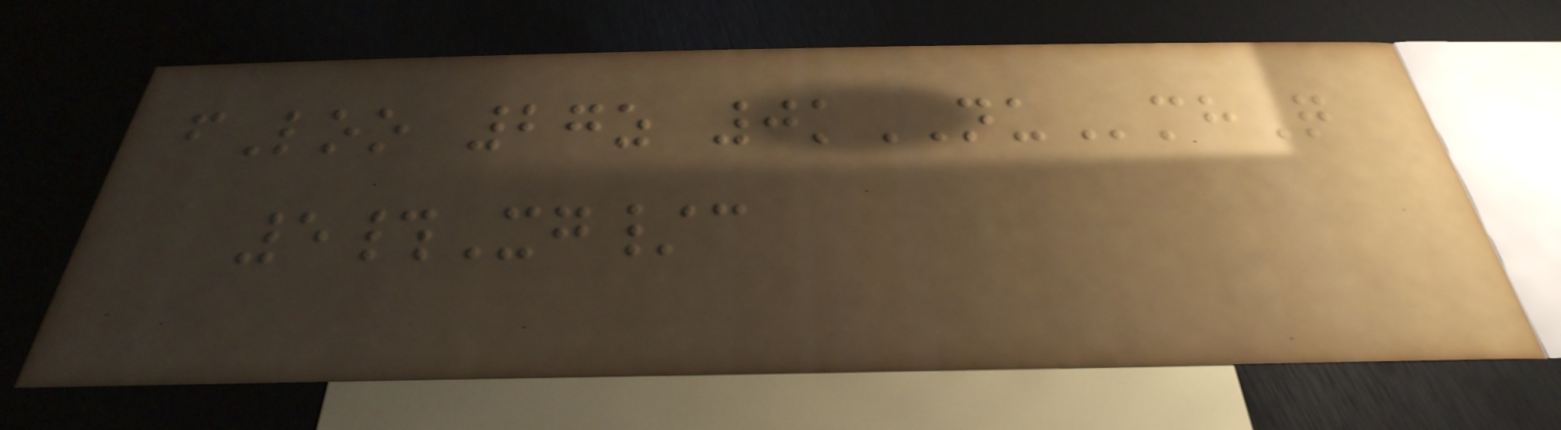fLoo 27z 0kNUmhQ
5#Xg/c
